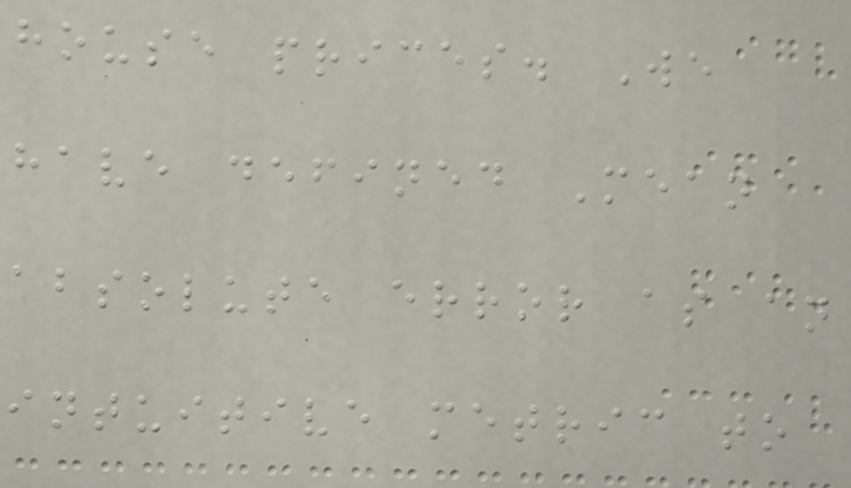house prices. We
have defined Mean
absolute error as an
intuitive metric to
